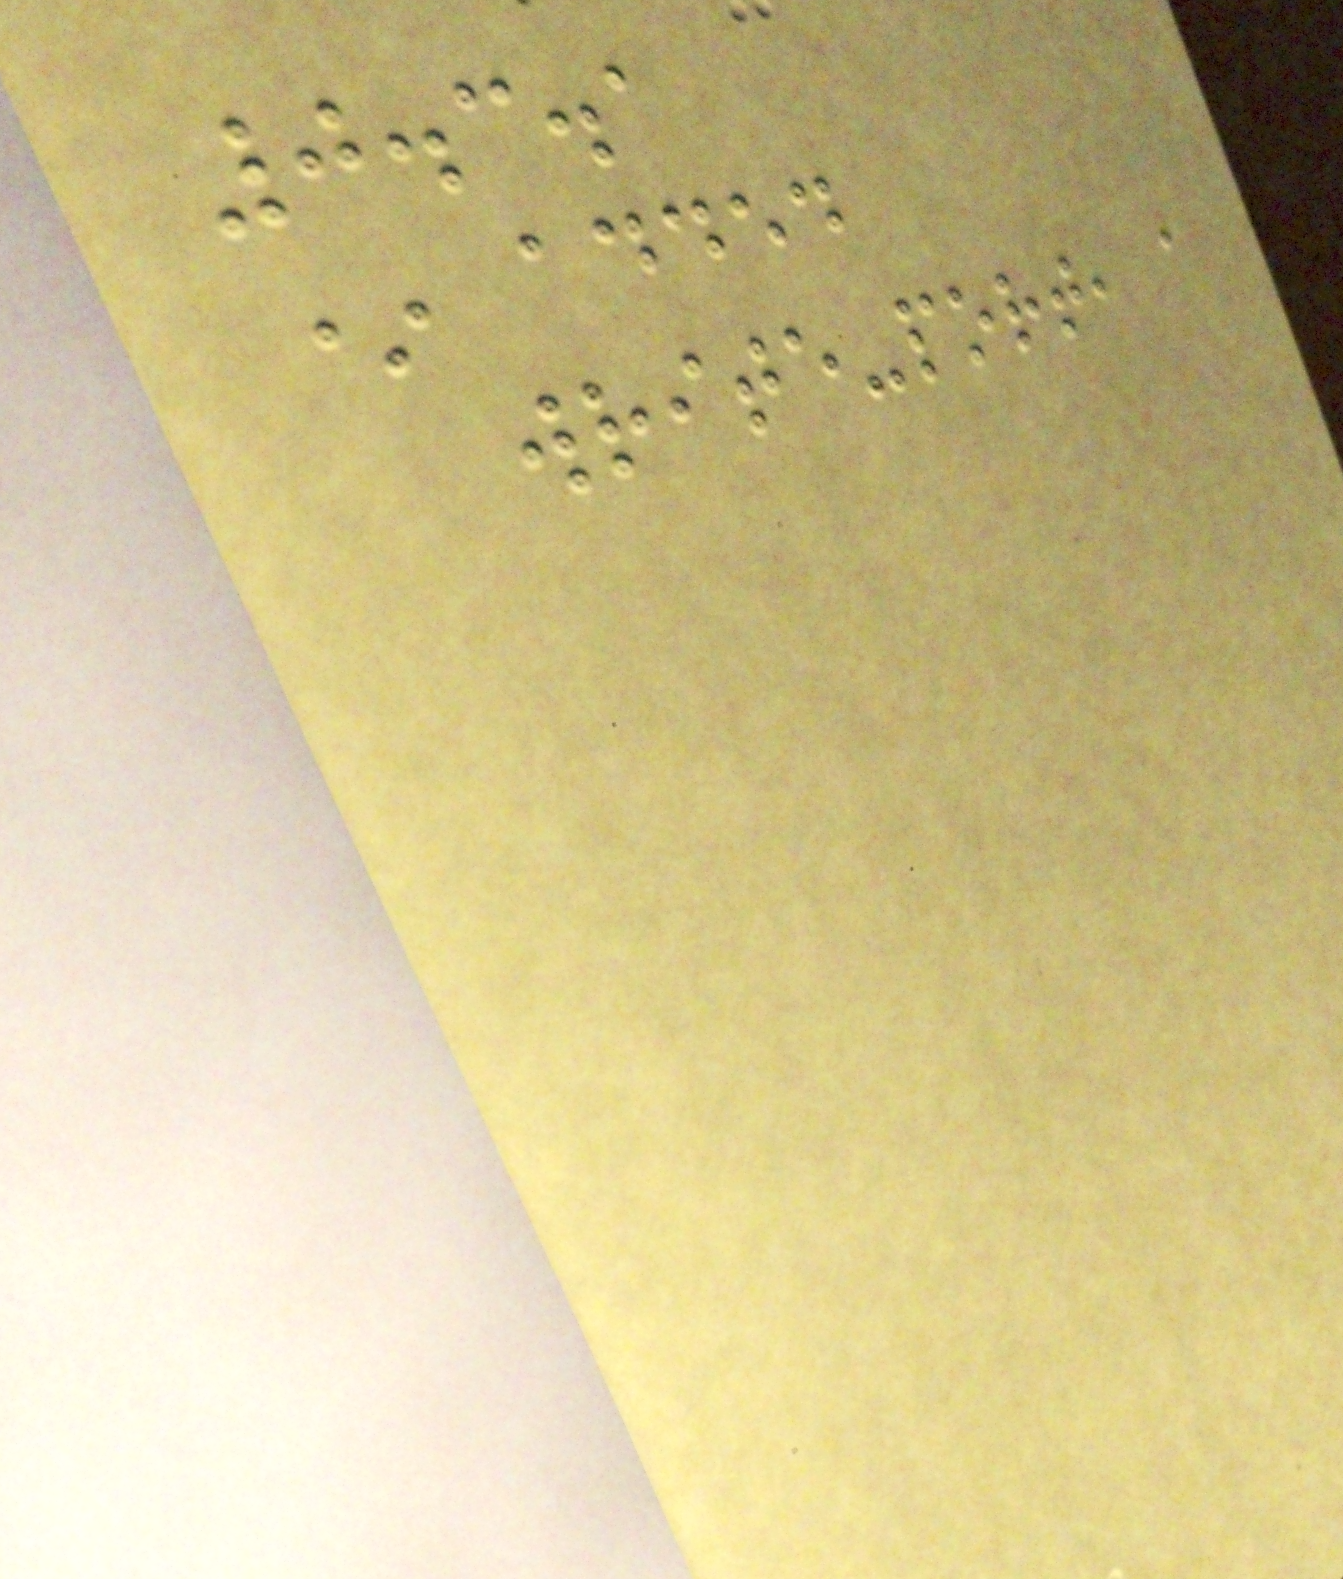0.3.1
* added
write-port, a
